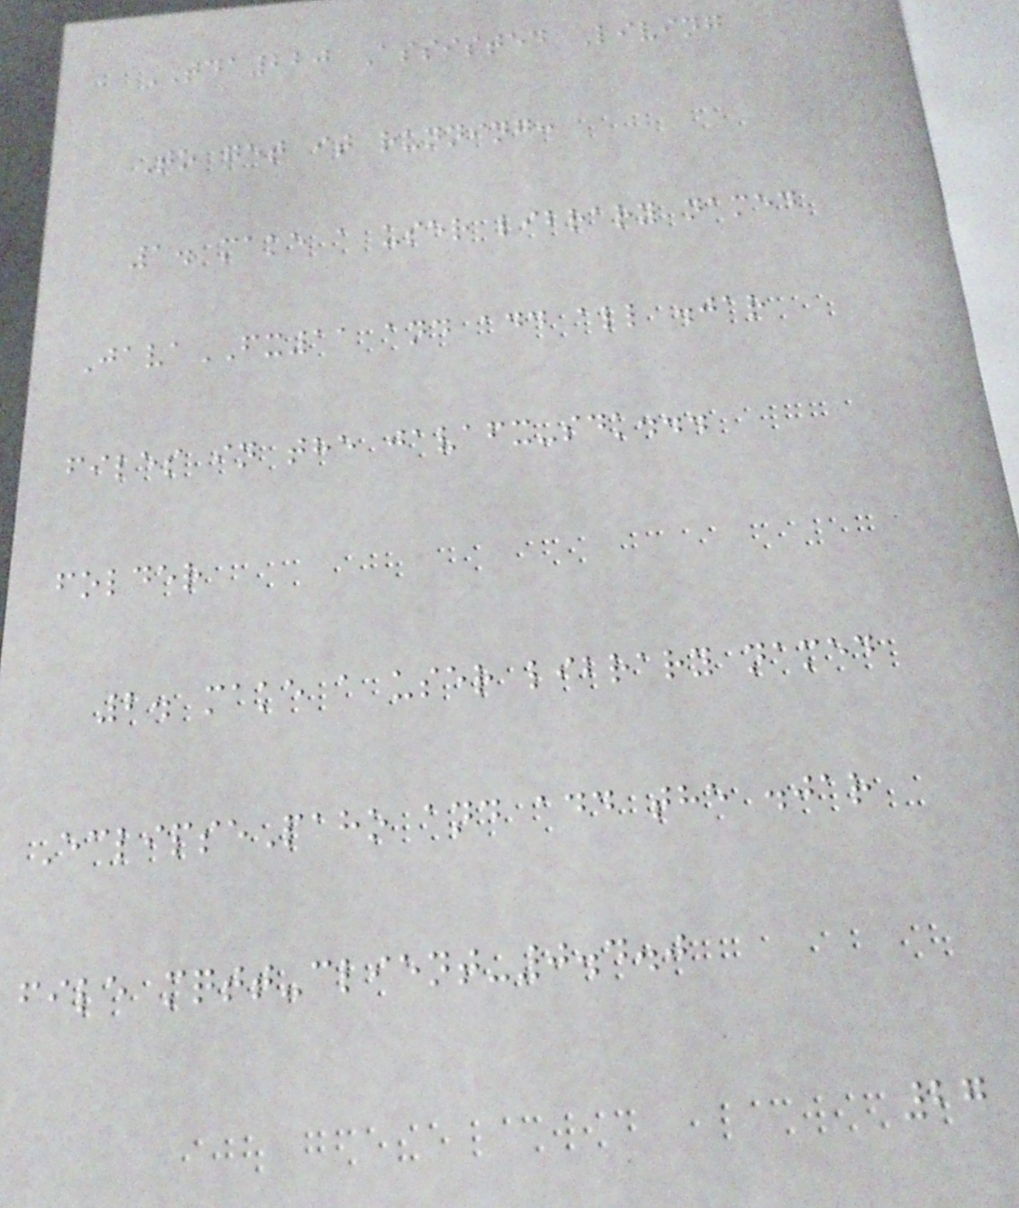TDA220 Assisted Living
To get it running:
1. make a user library named
JavaFX11 and add all .jar
files in the javafx-sdk...
folder
2. make a user library named
EclipsePaho and add the .jar
file mqtt-client-0.4.0
27
